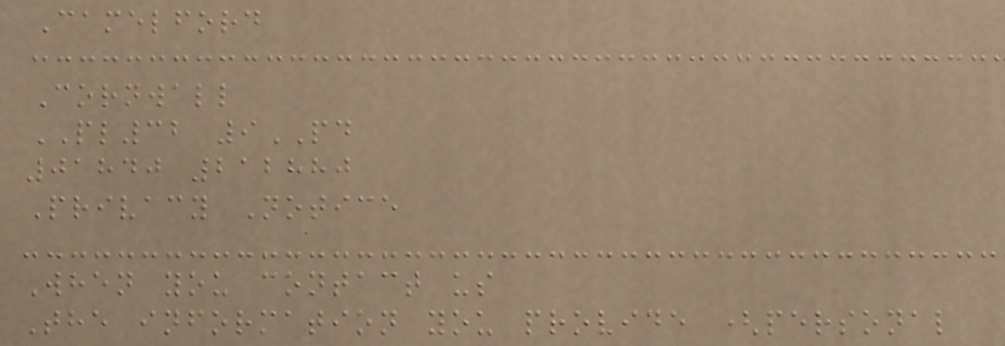Camelford
Cornwall
PL32 9PD
01840 212880
Privacy Notice
When you contact us
The information you provide (personal
